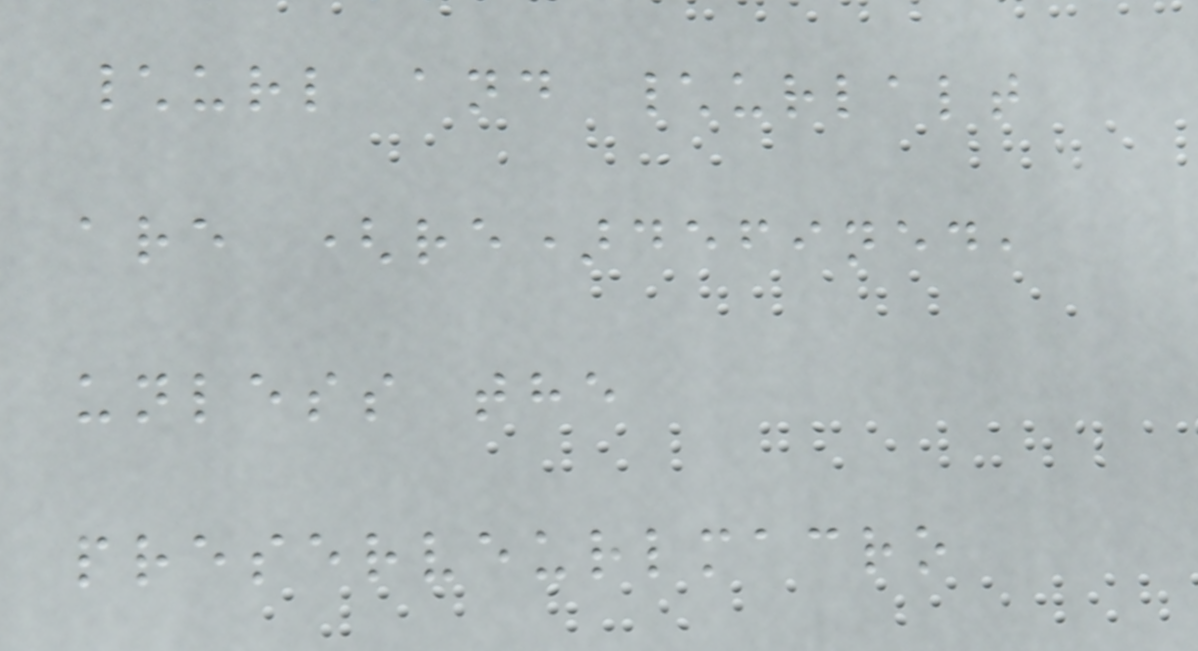\url and \urlalt
are (re)defined,
unless the
preserveurlmacro
